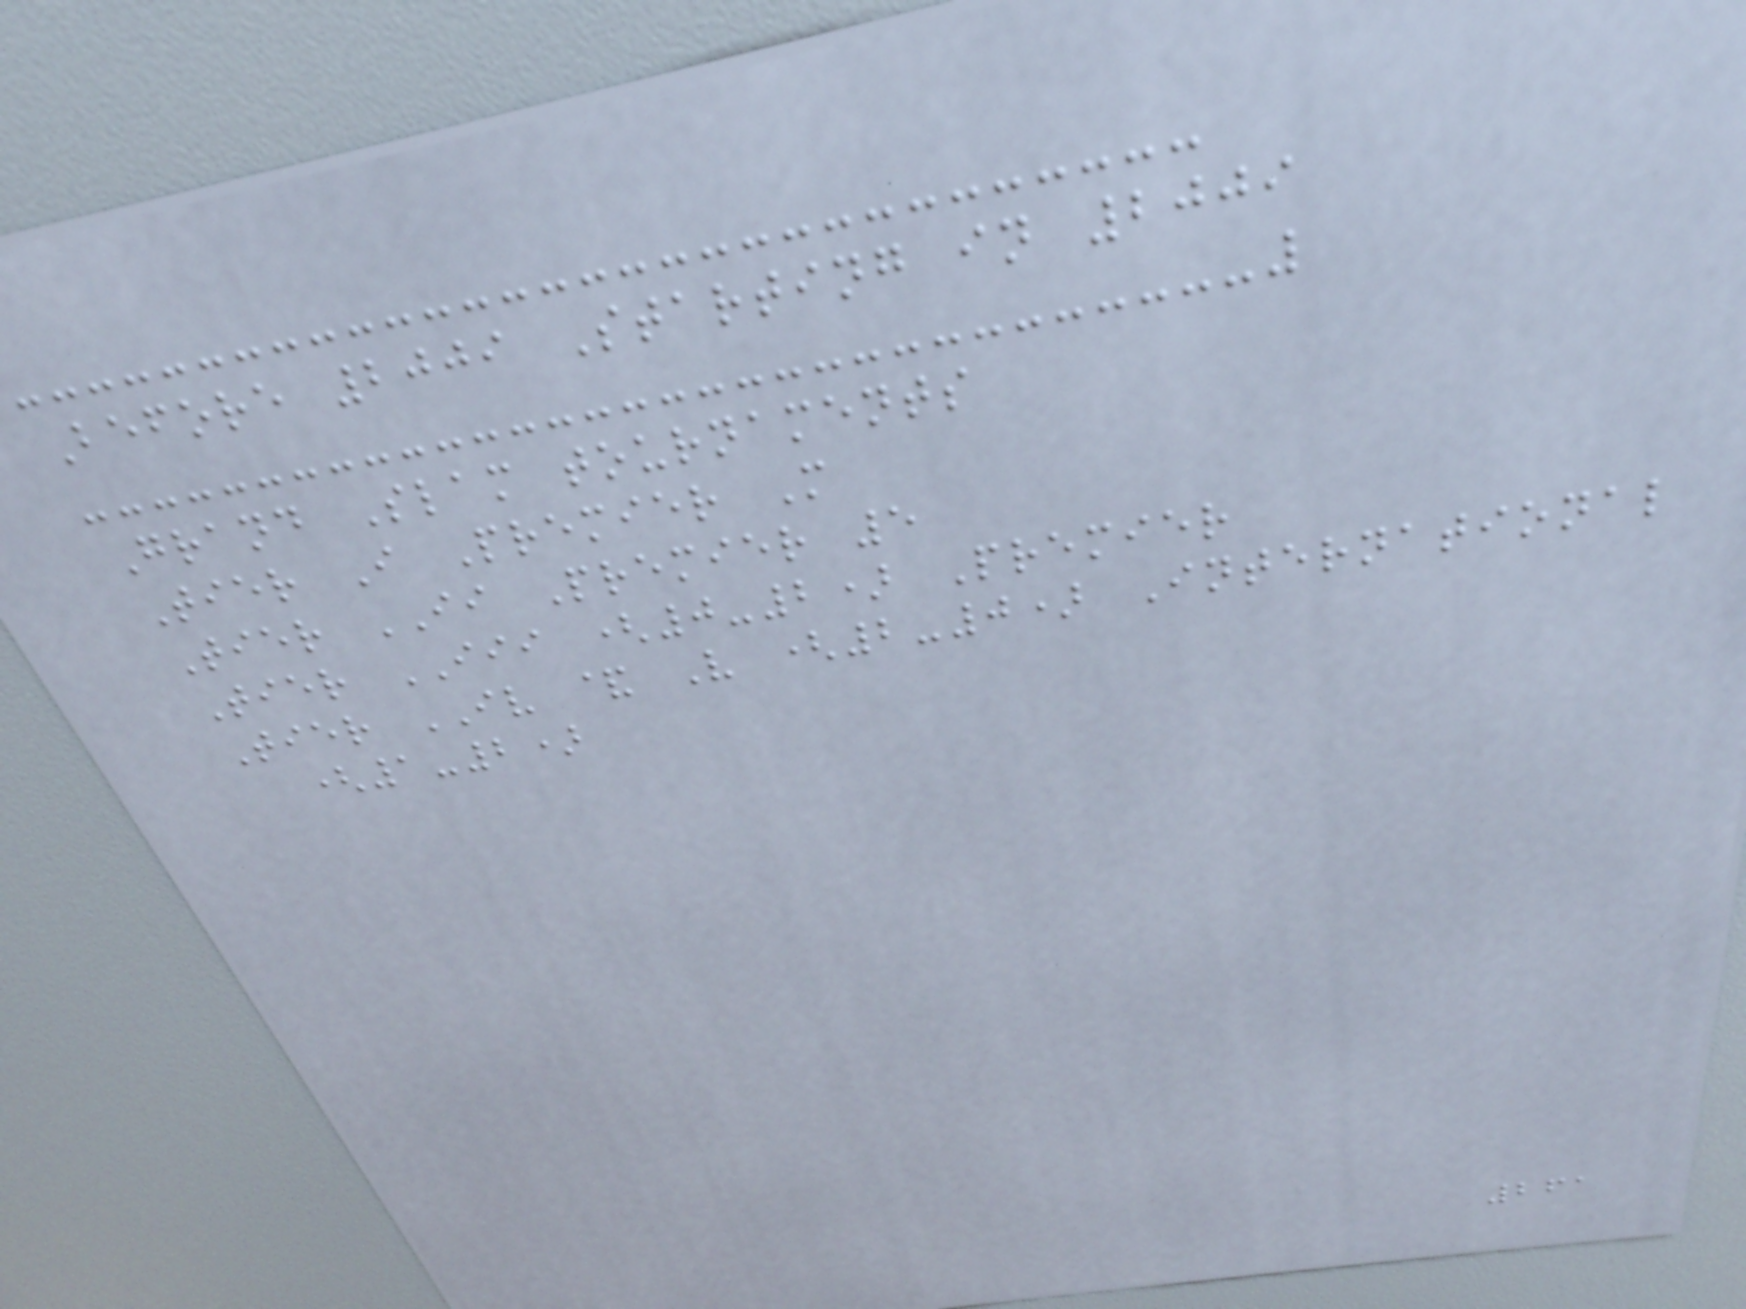Before 2009 Starting in 2009
Grand Slam tournaments
Tier I Premier M
Tier II Premier 5
Tier III (0-2) Premier
Tier IV & V (2-0) International
(1-2)
261
